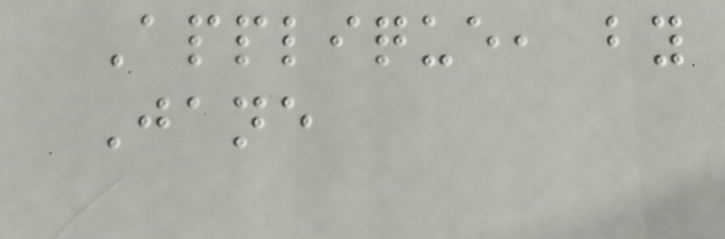Applique, by
Jane
